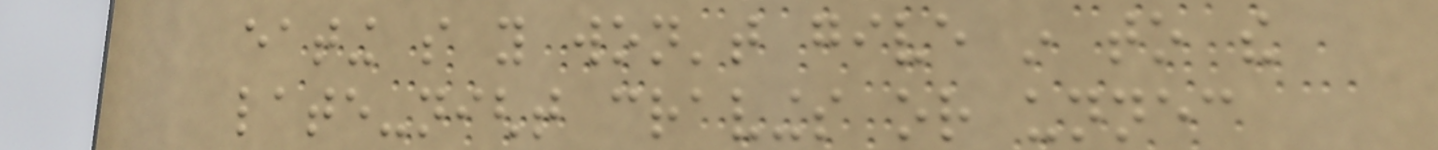eating so you won't give in to the
late-night cravings or unnecessary
